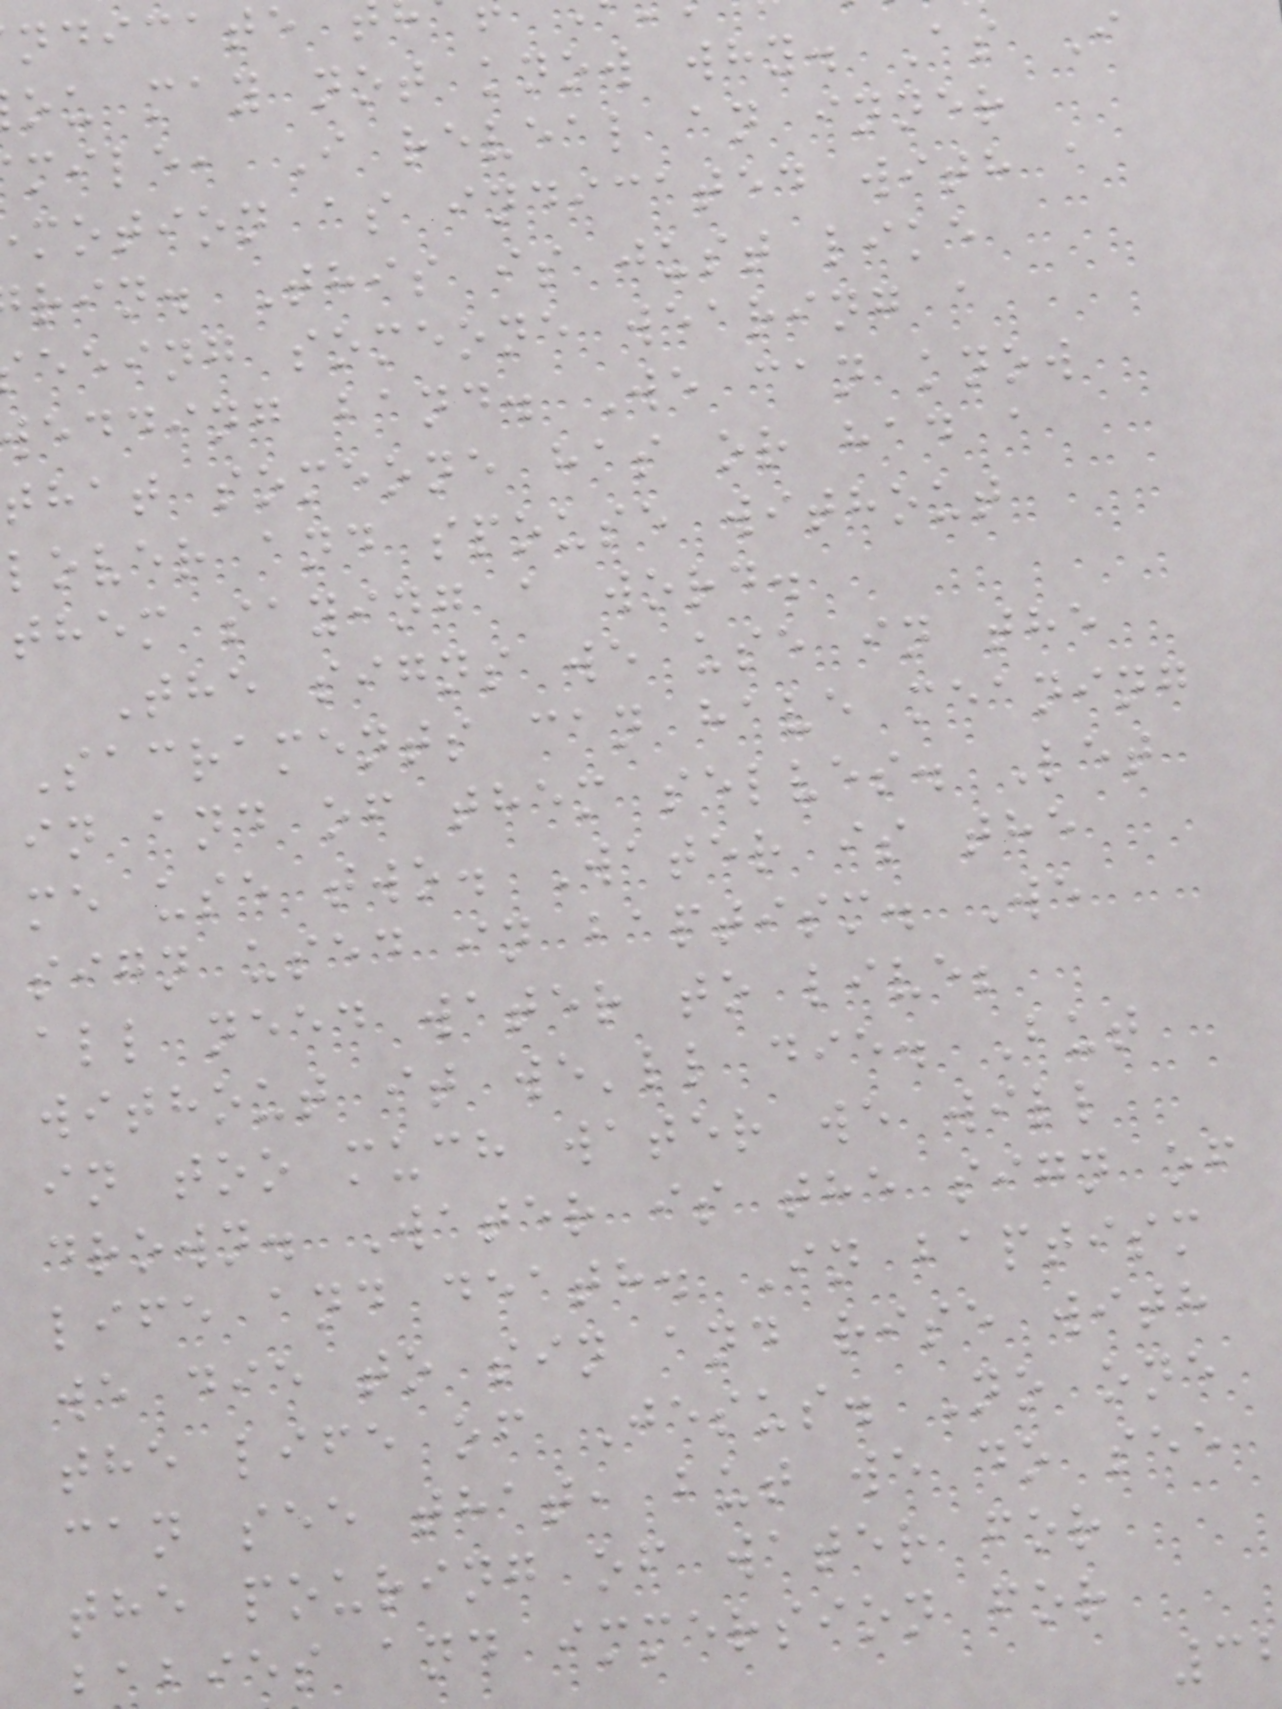ndicate
ou may not know why. As I
mile, I reveal an inner
motion as indicated with a
rin. This is just like
eeing someone wearing a
edding band. We can know
that someone has or had a
lover and spouse without
them saying a word.
The signs we use in the
Sacraments can have meaning
in and of them selves. Let
me use two. Water is the
sign used in baptism. We
all need water to live;
without it we'll die. But
in too much water we will
drown. Water is the sign of
life and death. In baptism
we die to sin and rise with
the life of Jesus. No one
can see that, but we do see
the pouring of water for
abies and immersion for
